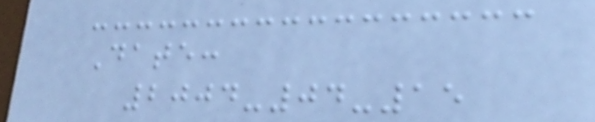Date:
2004-04-15
